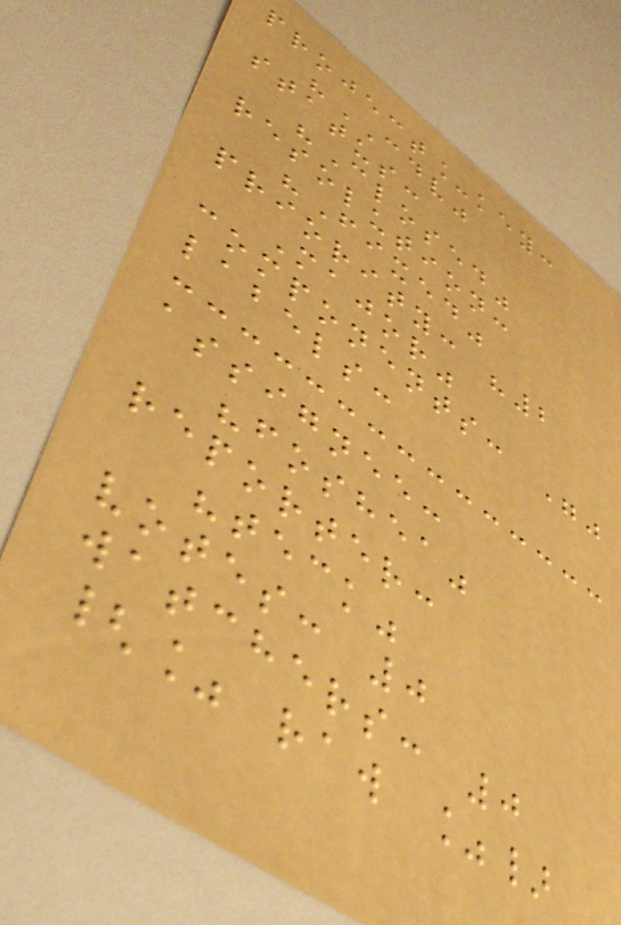project_key:
"CDV"
status:
"Closed"
resolution:
"Fixed"
priority: "2
Major"
components: ""
labels:
assignee:
"foshea"
reporter:
"teck"
votes: 0
watchers: 0
{% raw %}
